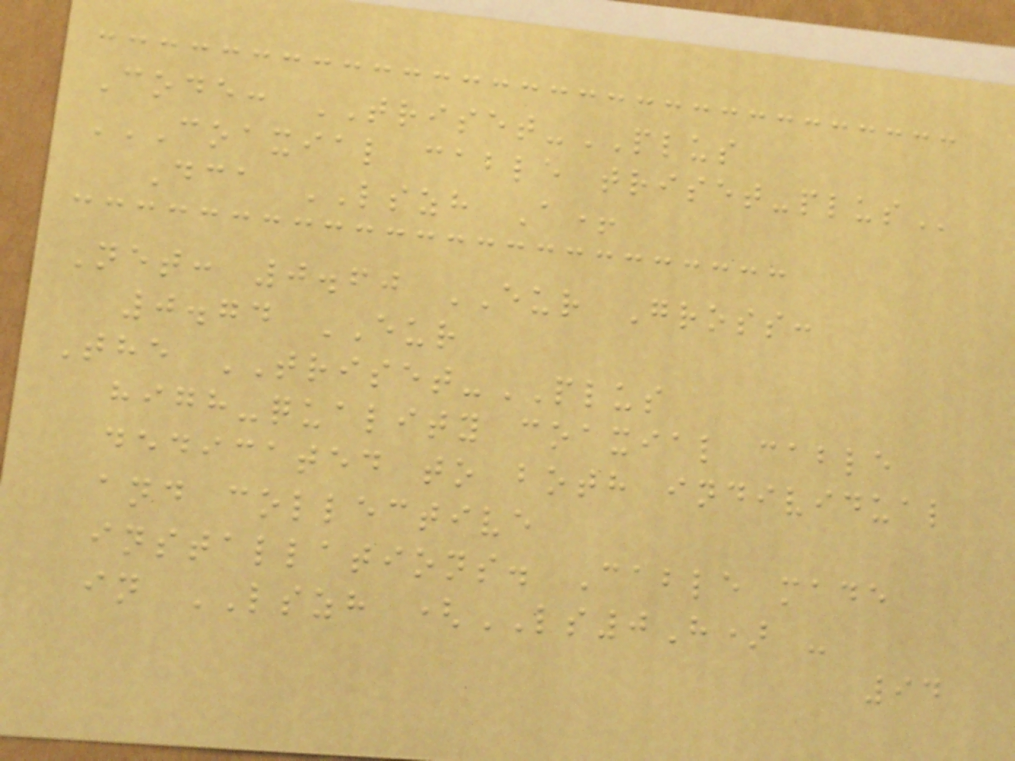Code: TRISET-PLUS
COAXIAL CABLE TRISET-PLUS
Dca LSZH A+
Net: 0.60 EUR Gross:
0.74 EUR
The TRISET-PLUS
high-quality coaxial cable
dedicated to both individual
and collective
installations. Cable made
in LSZH (LS0H) -
94
